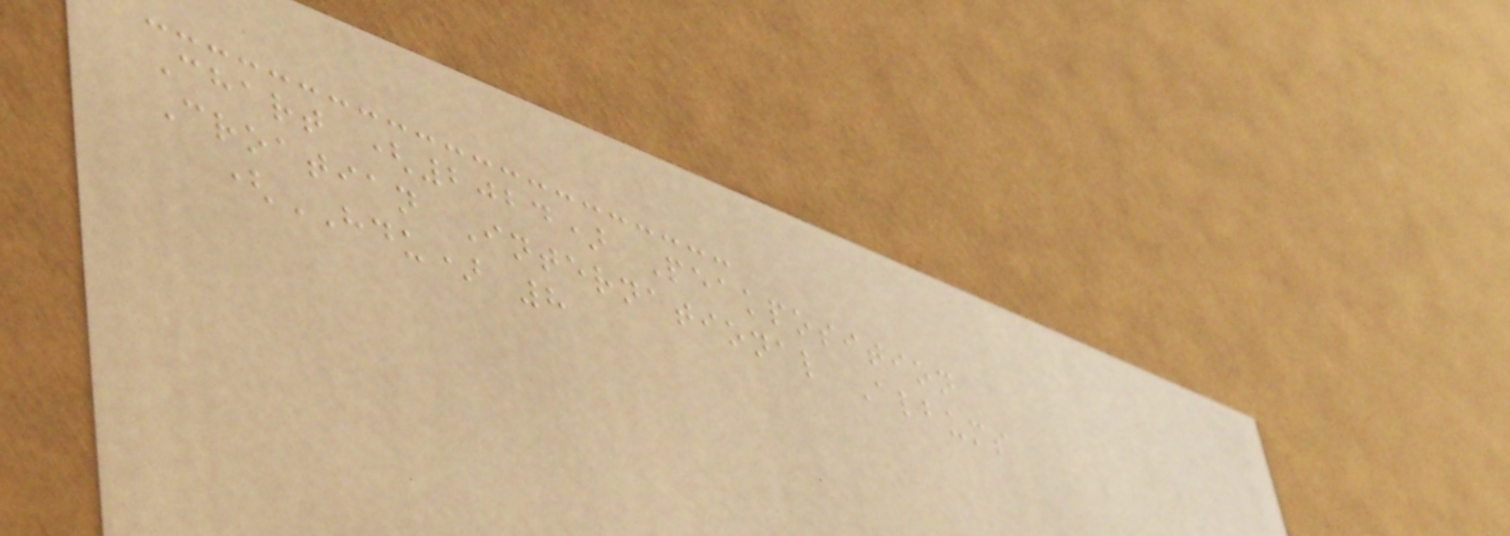Chart (2024) Peakposition
Croatian International Albums
(HDU) 8
